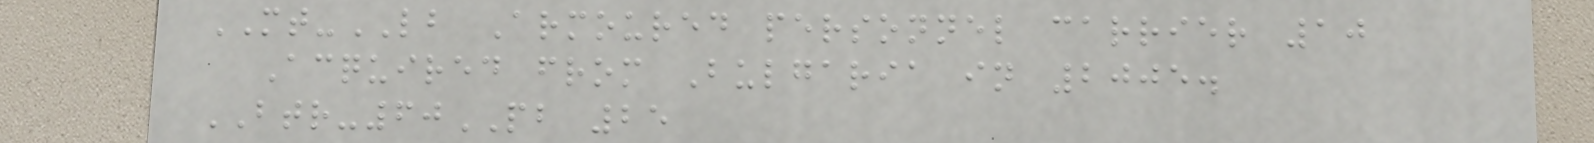MT-LB Armoured personnel carrier 10
Acquired from Bulgaria in 2005.
BTR-60PB 25
